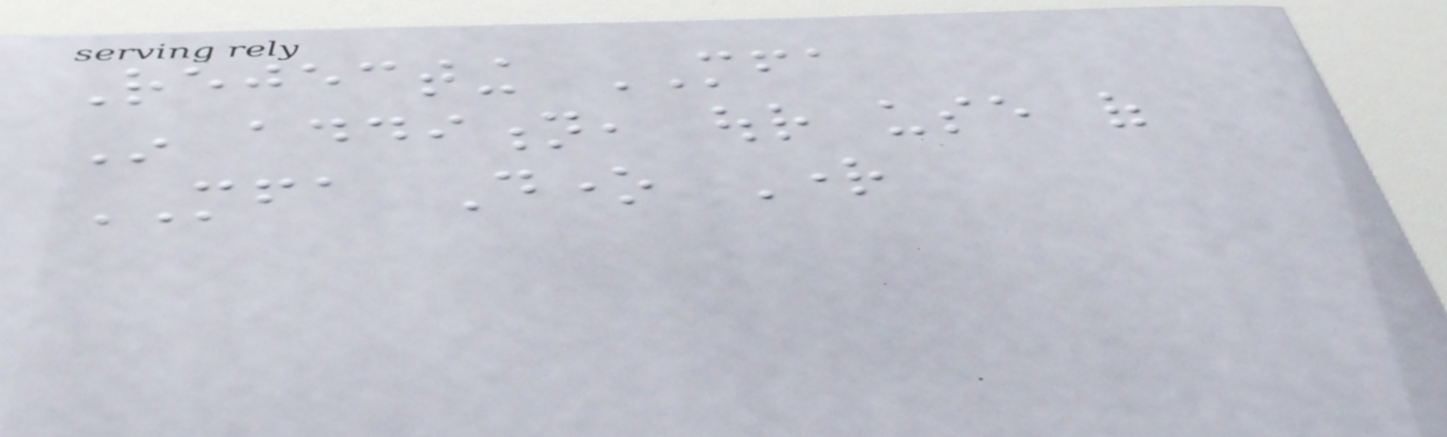Rejecting MFA
In addition, our use of
MFA Done Right
